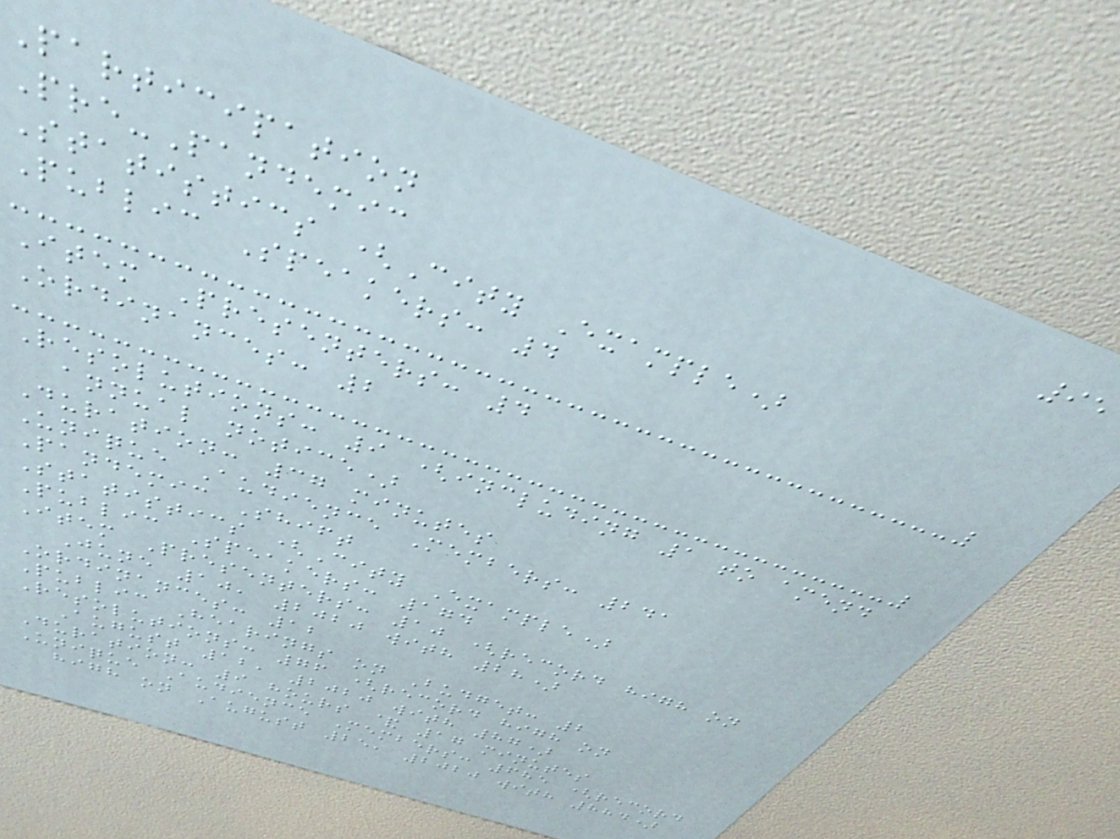95
Participation
Pre-Pandemic
Statistics (City Example)
Public Speakers: 4
Item Presenters: 4
Ordinances: 2
Resolutions: 9 (including 1 to amend
annual notice)
Duration: 37 minutes
Unique Audience Members: 241
Pandemic Shift
Statistics (City Example)
Public Speakers: 174
Item Presenters: 10 (record high on
June 10, 2020 with 28)
Ordinances: 12
Public Hearings on Budget: 2
Resolutions: 76 (record high on
August 12, 2020 with 87)
Duration: 9 hours & 17 minutes
Unique Audience Members: 685 (record
high on August 25, 2020 with 884)
